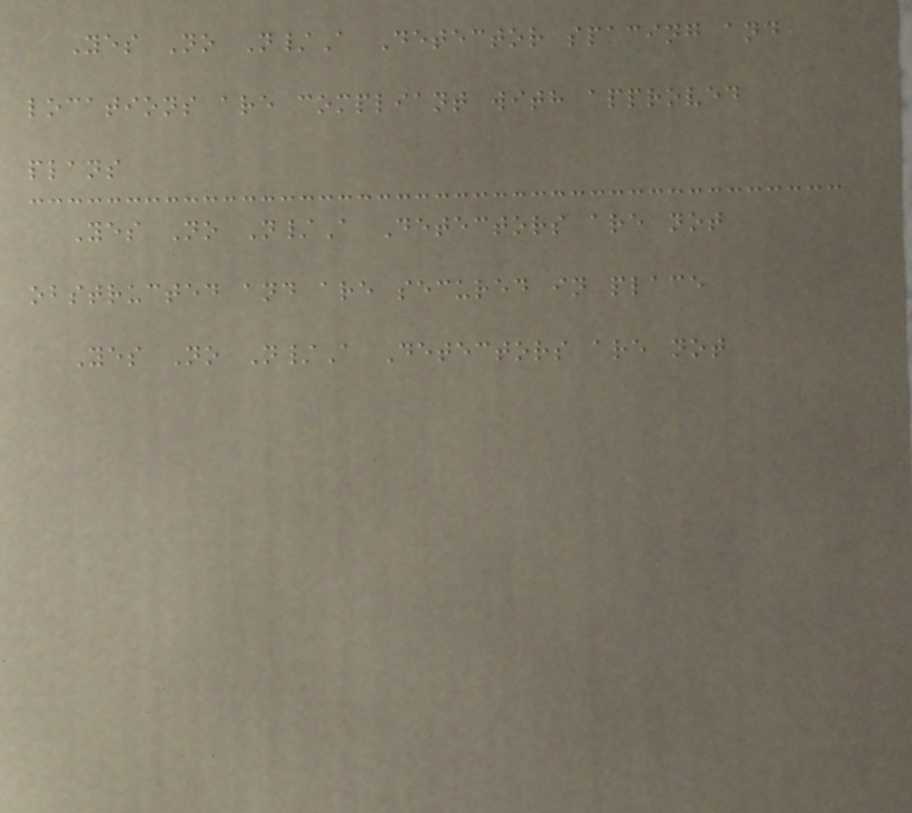Yes No N/A Detector spacing and
locations are compliant with approved
plans
Yes No N/A Detectors are not
obstructed and are secured in place
Yes No N/A Detectors are not
